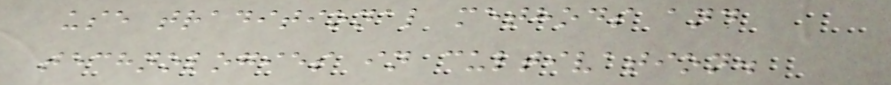use traditional methods and
technologies in cultivation.
